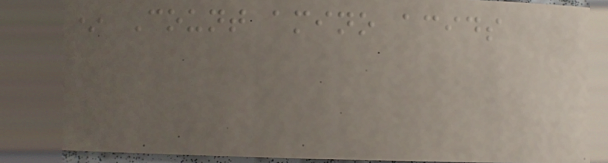* Count amino acids
